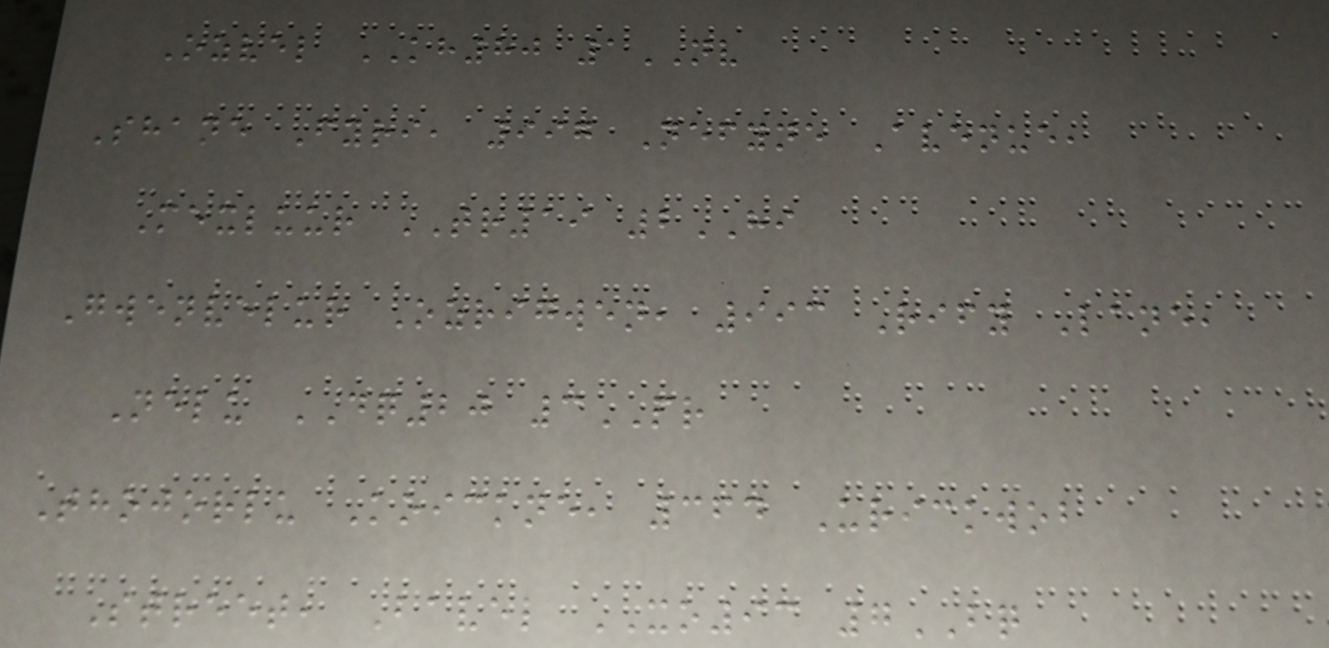Ozvel KH80 1NV
Shane Fyri, 997 Nefyne Avenue,
Mexluur TR19 2HI
Gwenvelur Ozrigwen, 993 Rify Lane,
Nelu DQ20 3PR
Thojorlu Koickne, 364 Urickwob
Street, Bavel XO93 7BQ
